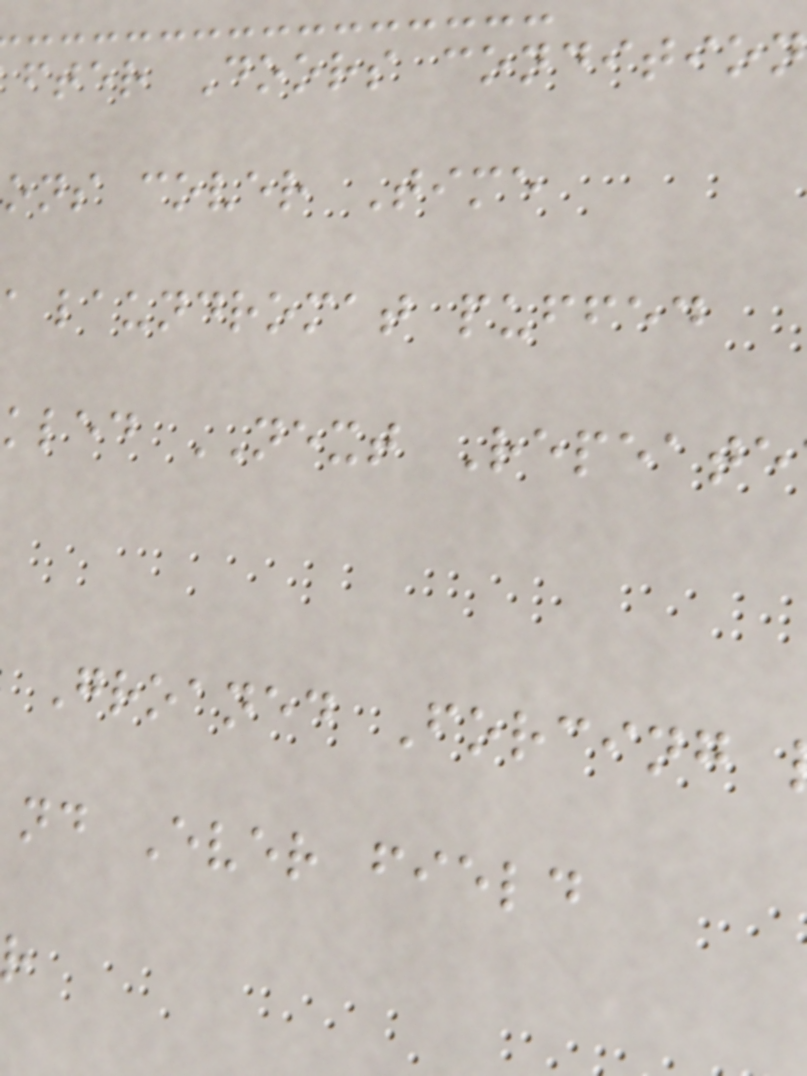fter Doors condition
ons cover Time
laundromat puffed
kled NEXT Repeate
Groaned Forcing
nd Ever field
